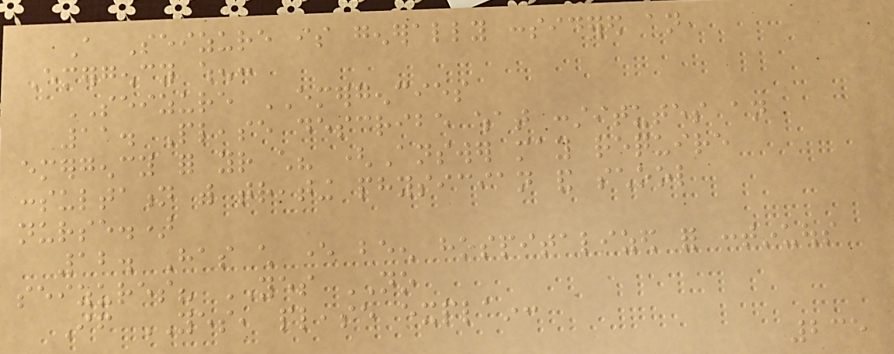A Seizure is generally considered an
Emergency when:
SEIZURE EMERGENCIES
11. Please describe what constitutes an
emergency for your child? (Answer may require
consultation with treating physician and school
nurse.)
12. Has child ever been hospitalized for continuous
seizures? YES NO
If YES, please explain:
235
